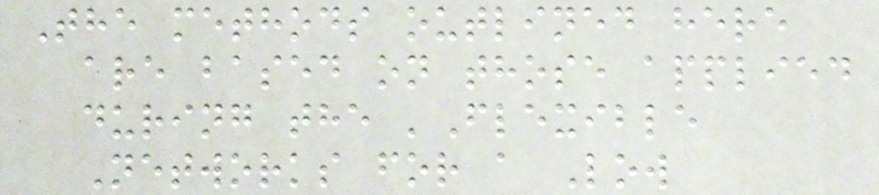The methods outlined here
are based on those applied
during the 'Flexible
Networks for a Low
